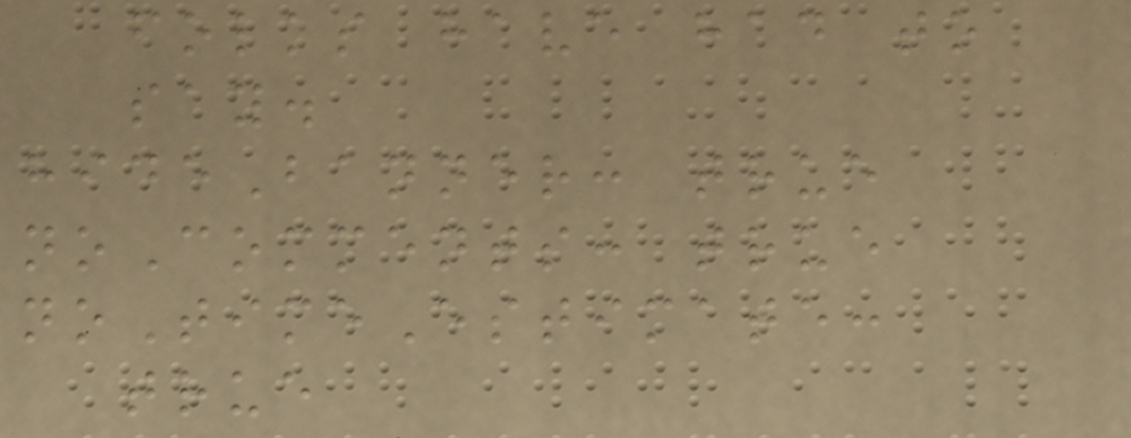folks have had to
say.
hideBanner: true
noComments: true
noTimeEstimate:
true
